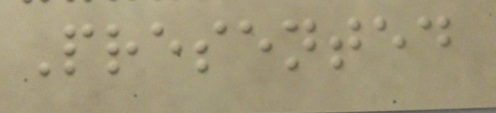Presented
